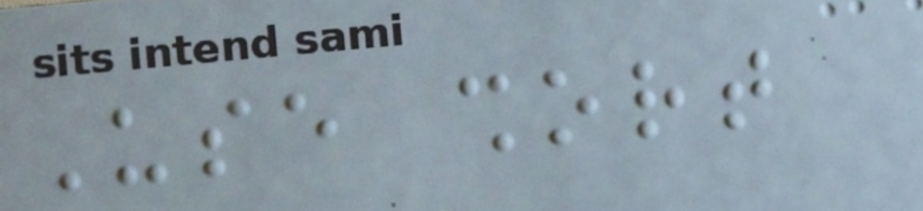Use short
